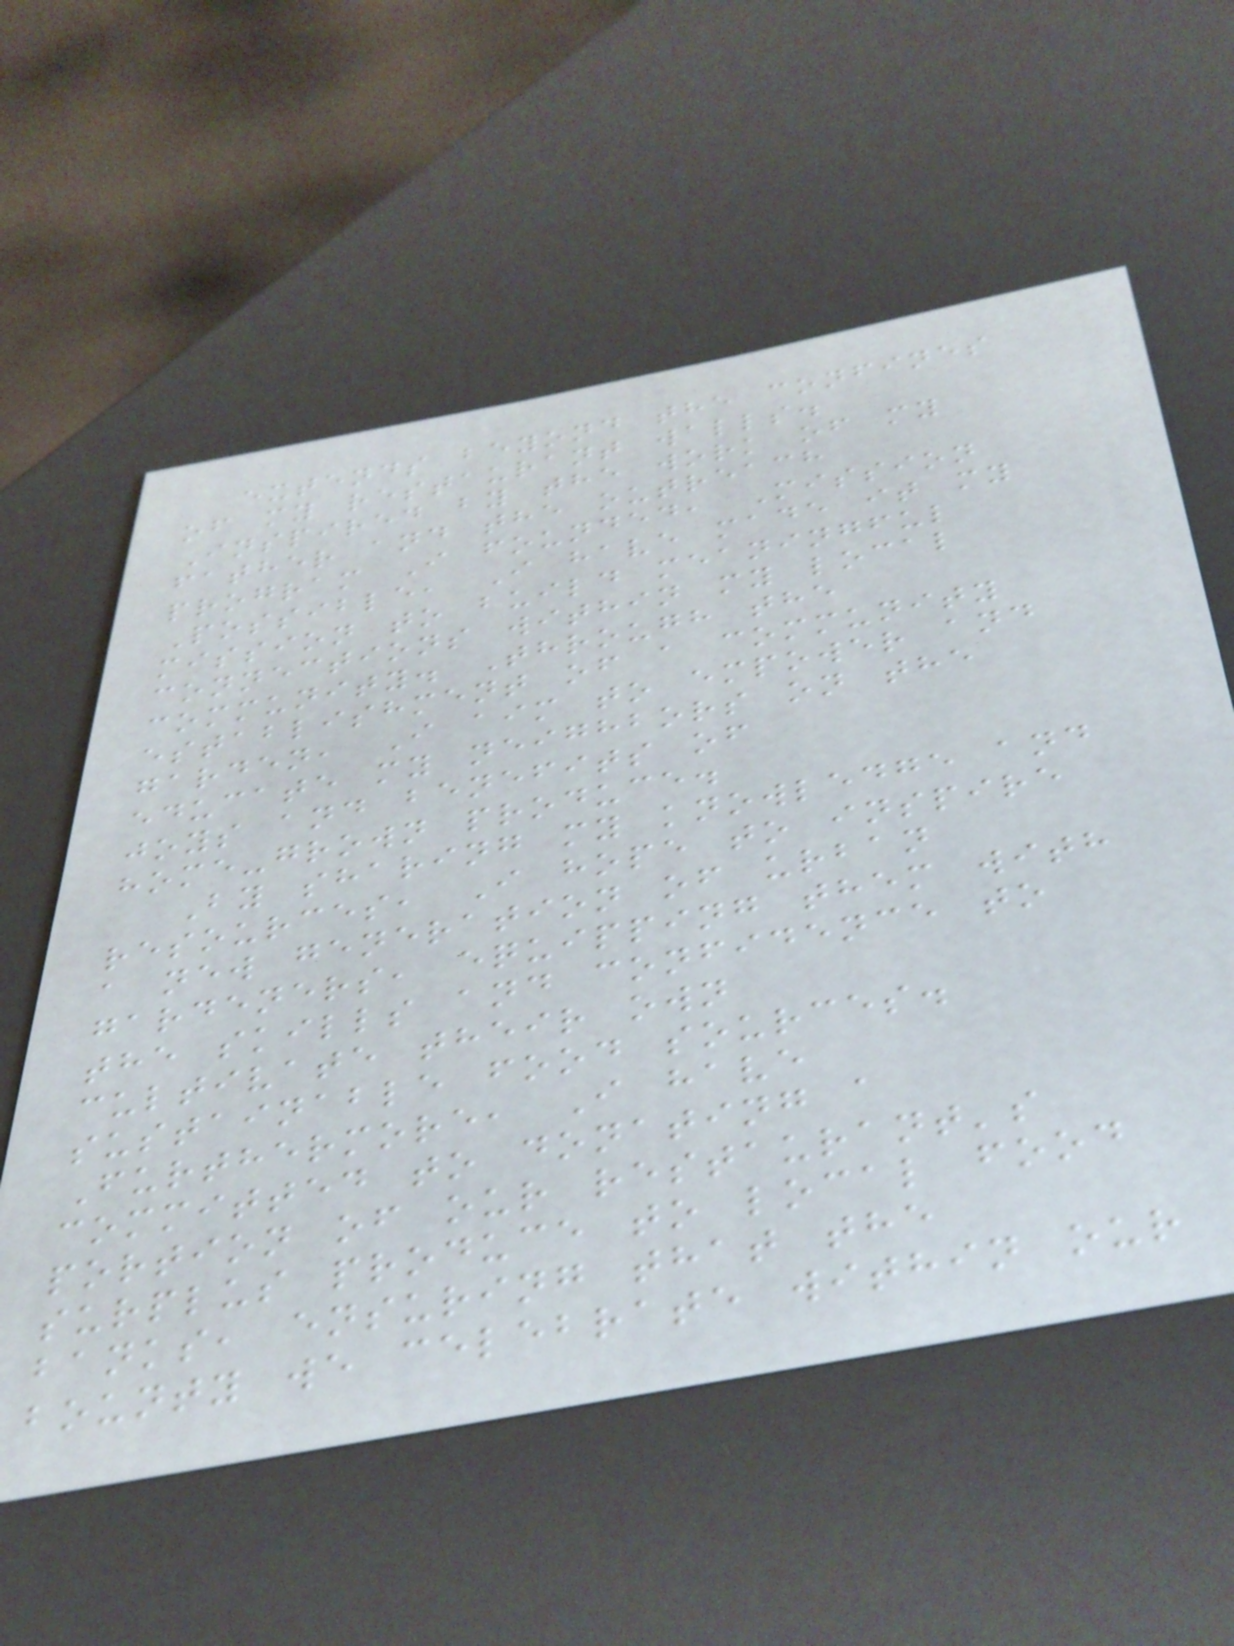extends beyond the confines
of my restaurant walls.
Inspired by the work of my
father and the outreach
program I founded, Mission
Possible, I have made it my
mission to build meaningful
connections within my local
community. Through the
establishment of a community
garden, I aim to empower and
educate my neighbors on the
joys and benefits of
home-grown produce.
By sharing my knowledge and
resources, I hope to inspire
a new generation of urban
gardeners, equipping them with
the skills and confidence to
cultivate their own
sustainable food sources.
Furthermore, I have
committed to donating a
portion of our restaurant's
surplus produce to local food
banks, ensuring that the
bounty we celebrate within our
